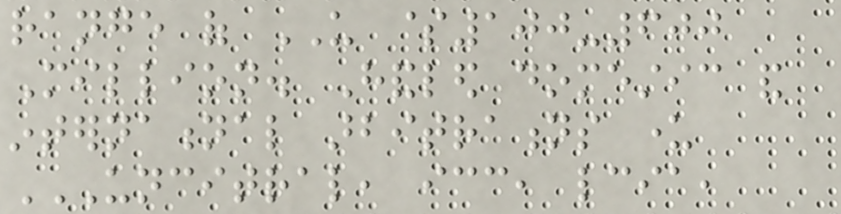range of US $100-600
Million. Handled domestic and
international arbitrations under
UNCITRAL, ICC, LCIA,
